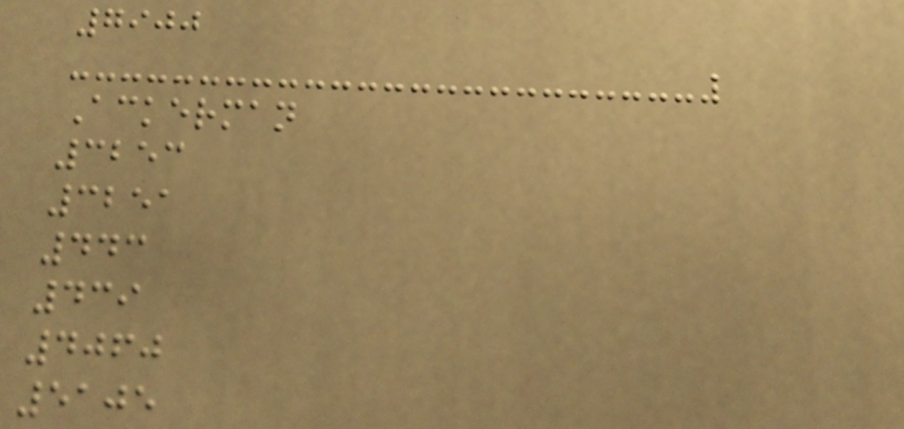7900
Ackerman
3253
3251
443
439
4060
5105
